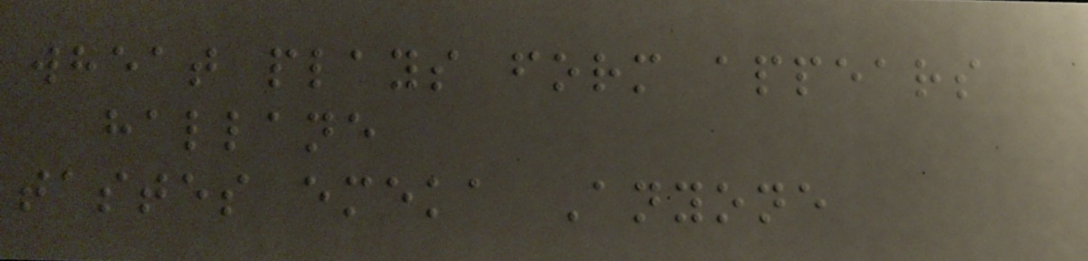wheat plays form appears
hallane
tastes emeka Anyone
